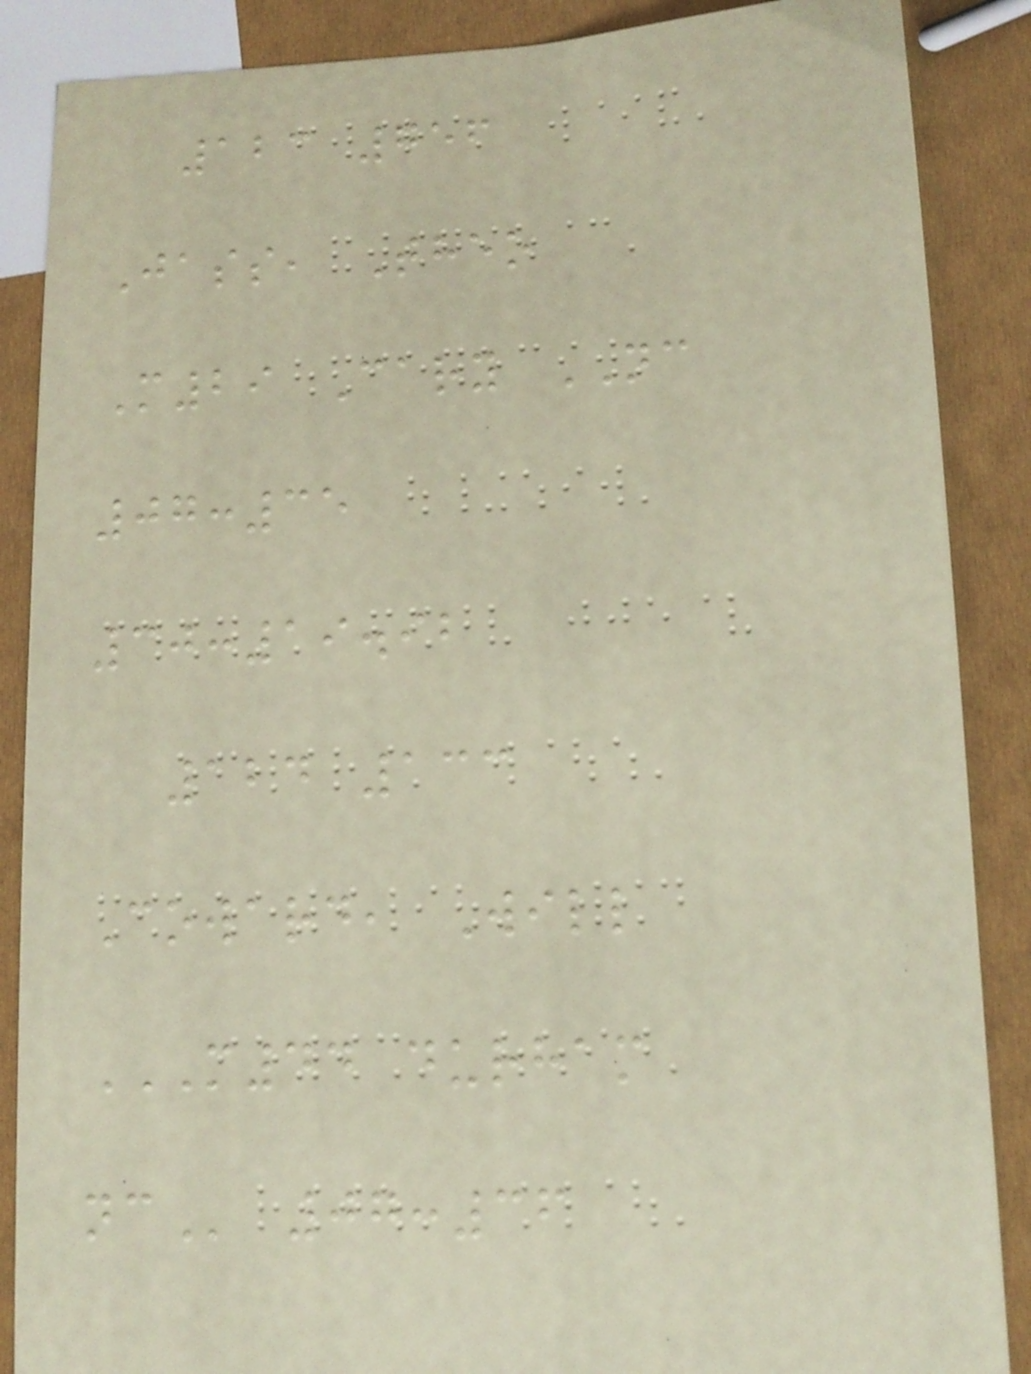123 756
Jass, Theo
M29 Cary NC
07:35
30:19.92
124 133
Coward, Will
M44 DURHAM
NC 07:36
